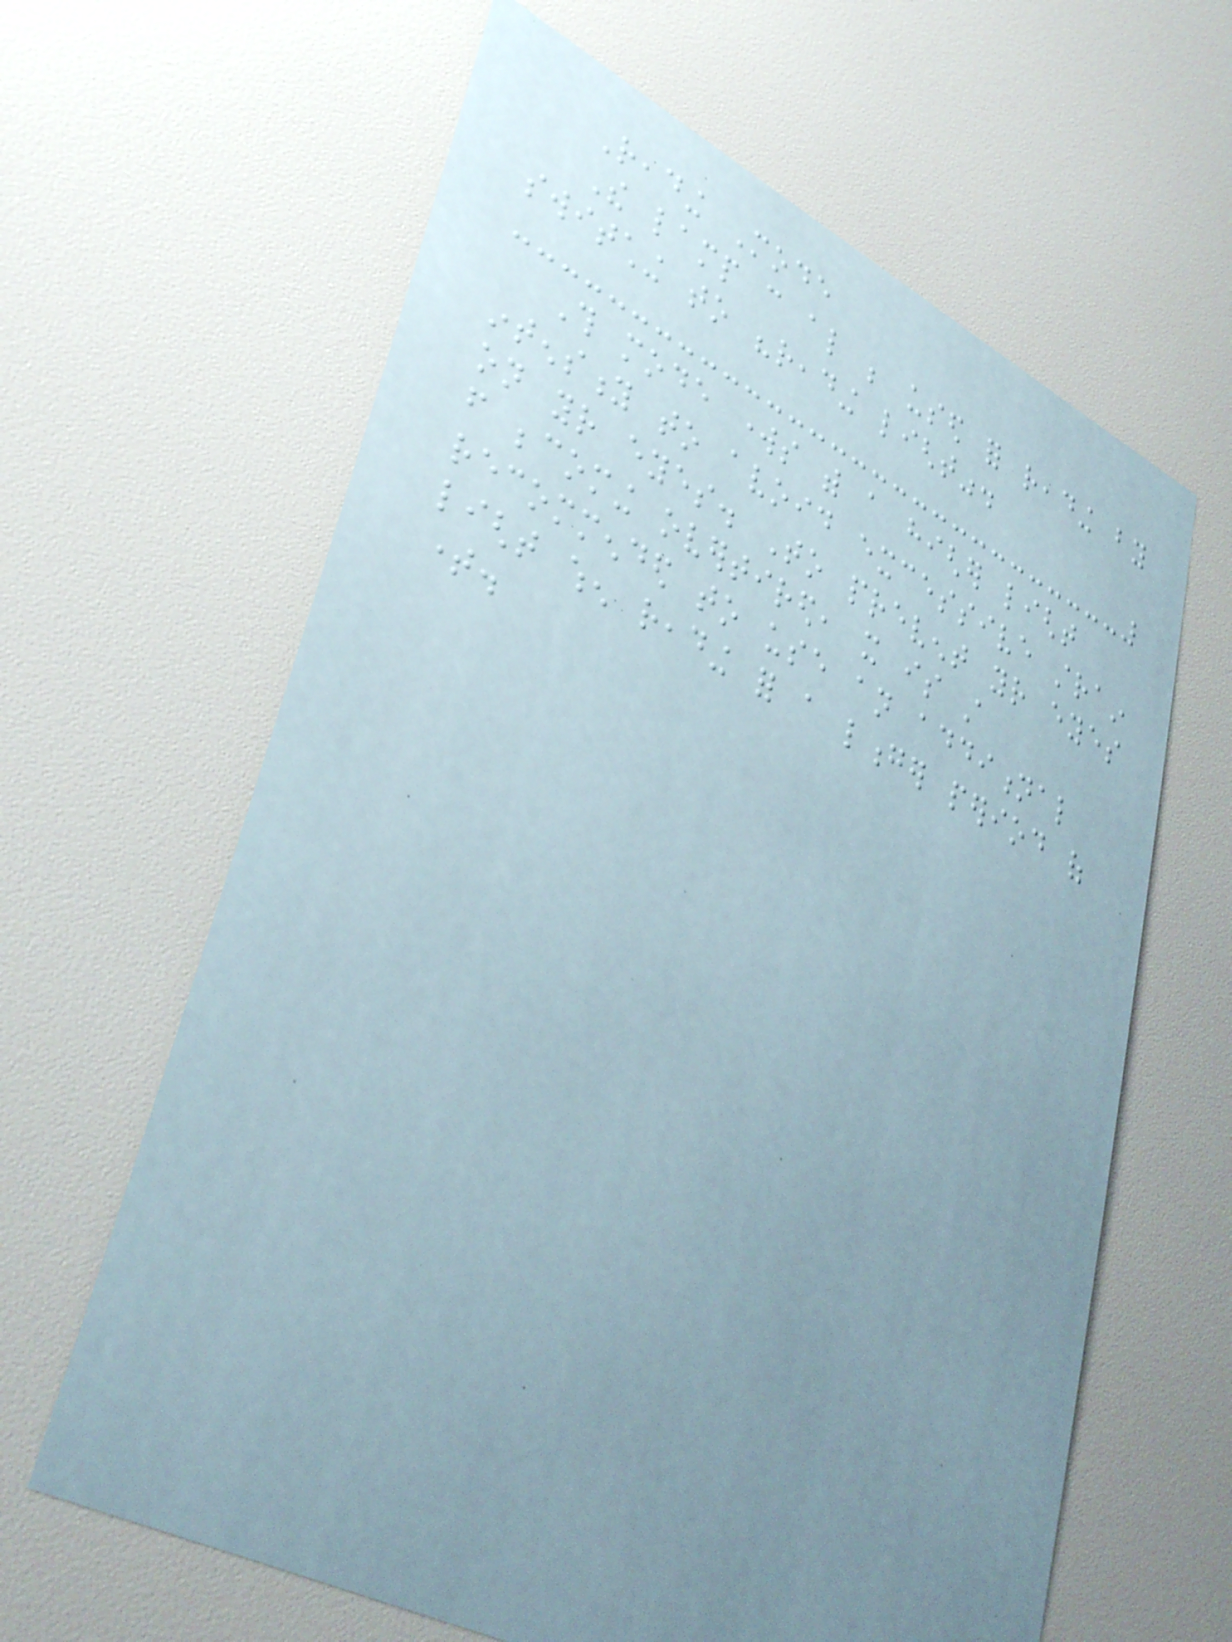Reading Mode
The lamp can also be used for reading by
switching to "reading light".
This mode works with a higher light
intensity to avoid excessive strain
on your eyes. To prevent your eyes
from becoming overtired, it is still
recommended to use an additional
light when reading for a longer period of
time.
